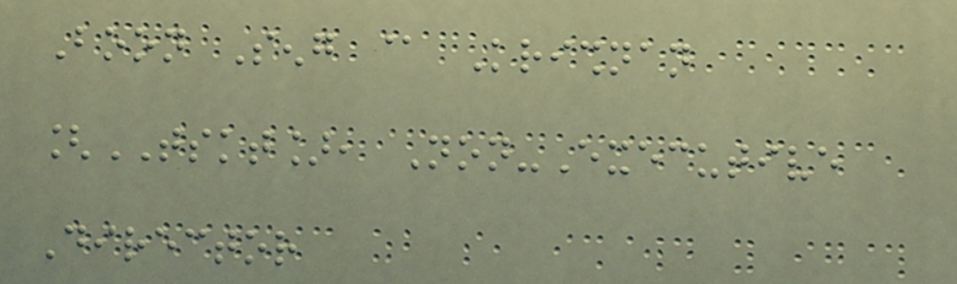Boon Seng @ Krishnan
[TSKT], Non-Executive
Director
